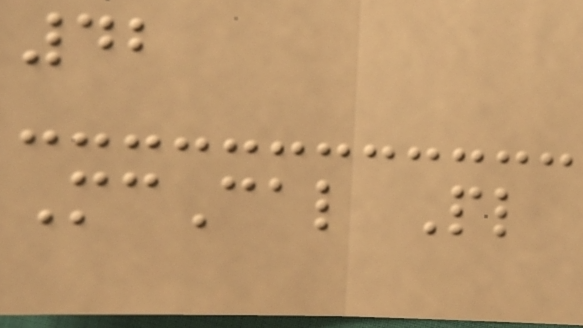42
McCal Pl
